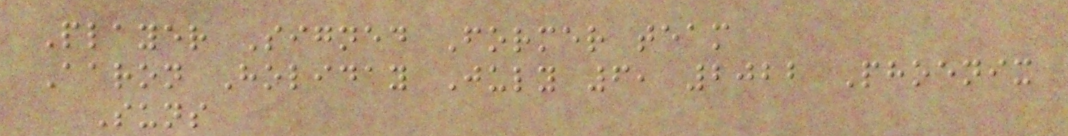Player Signed Former team
Aaron Holiday July 6, 2022 Phoenix
Suns
